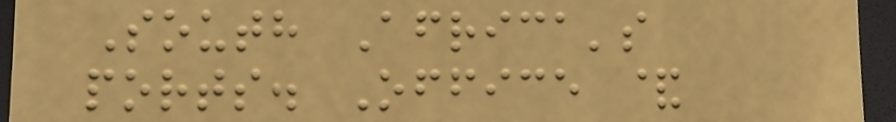South Africa's
ports. Office &
